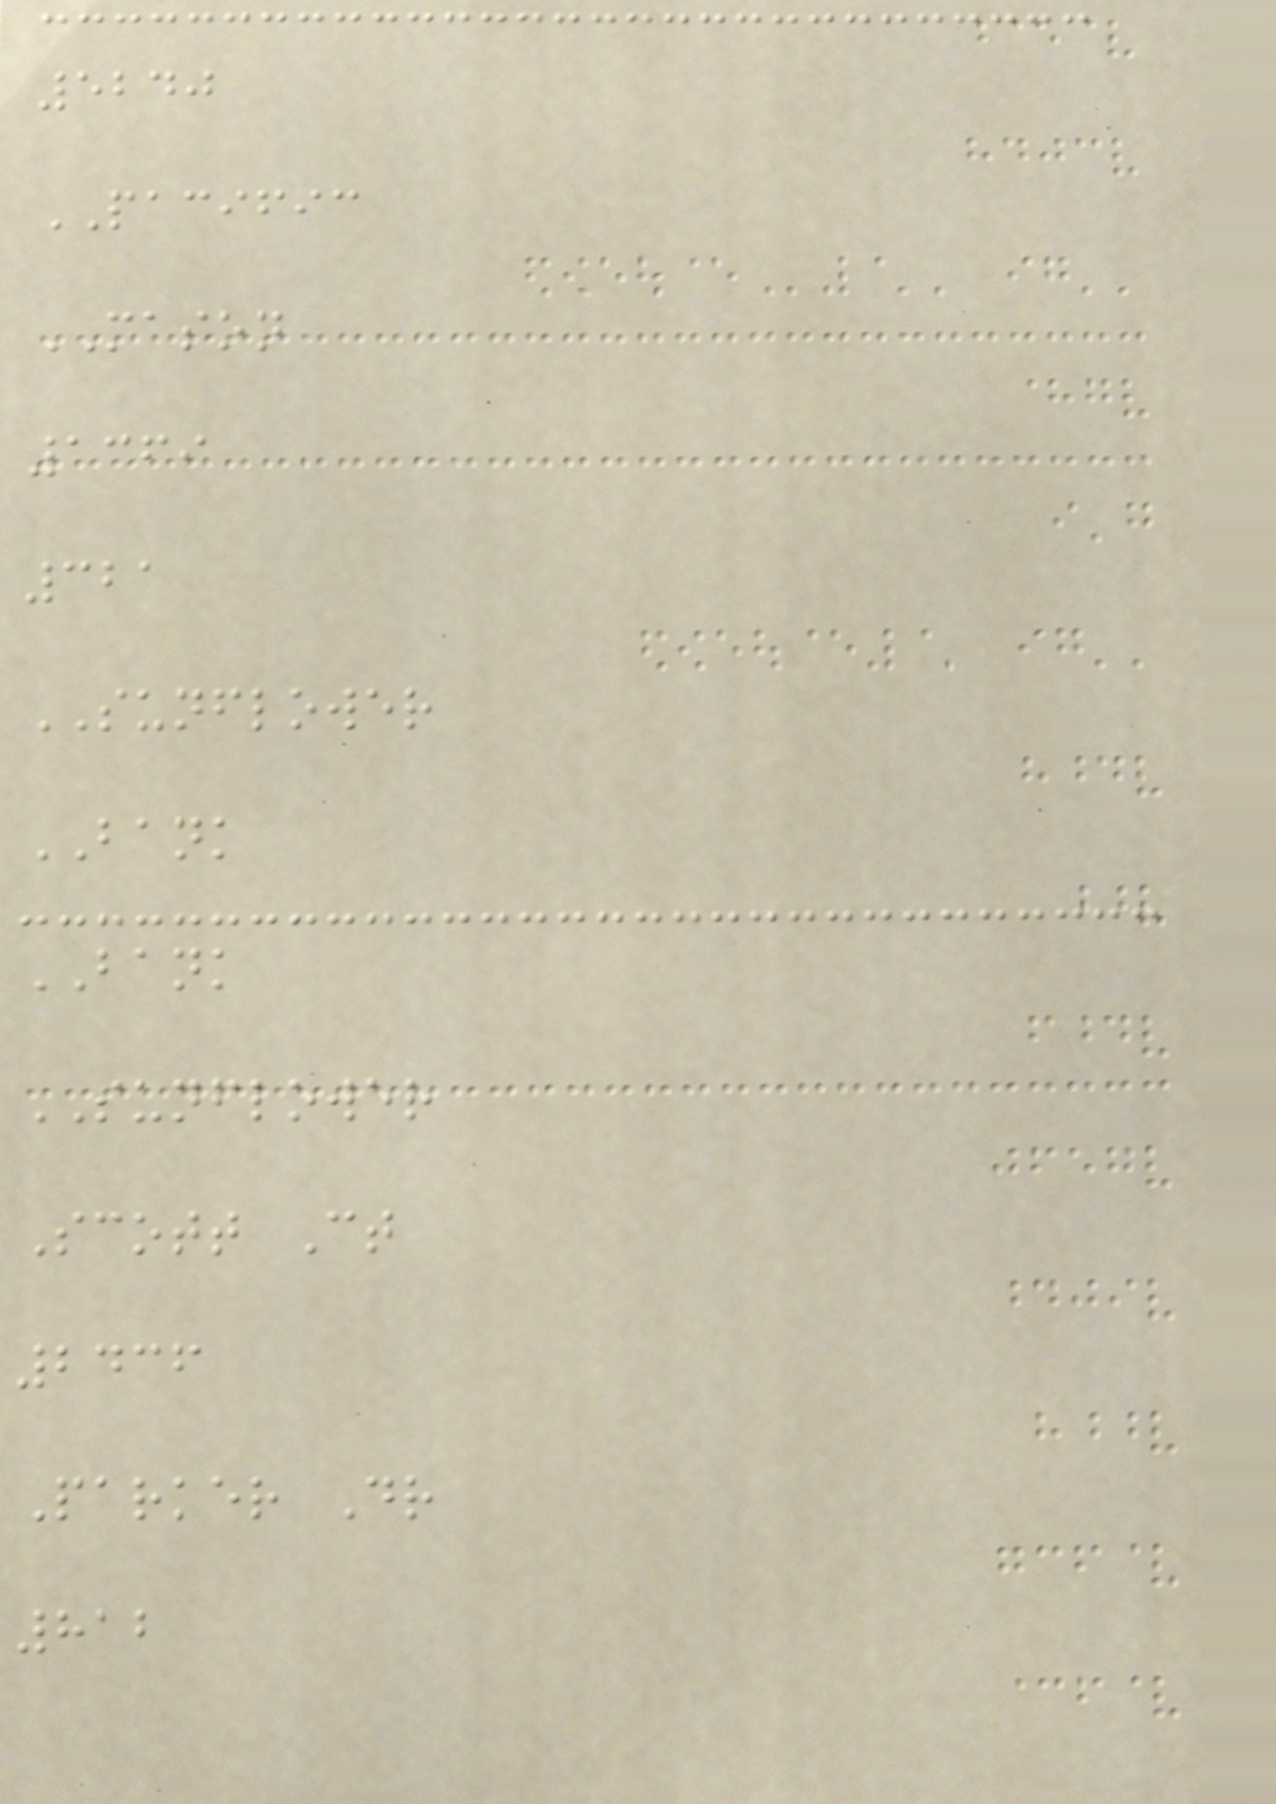5240
PACIFIC
MASON
1369
321
SUNFLOWER
BANK
BANK
SUNFLOWER
Scott Ct
2436
Parker Dr
812
